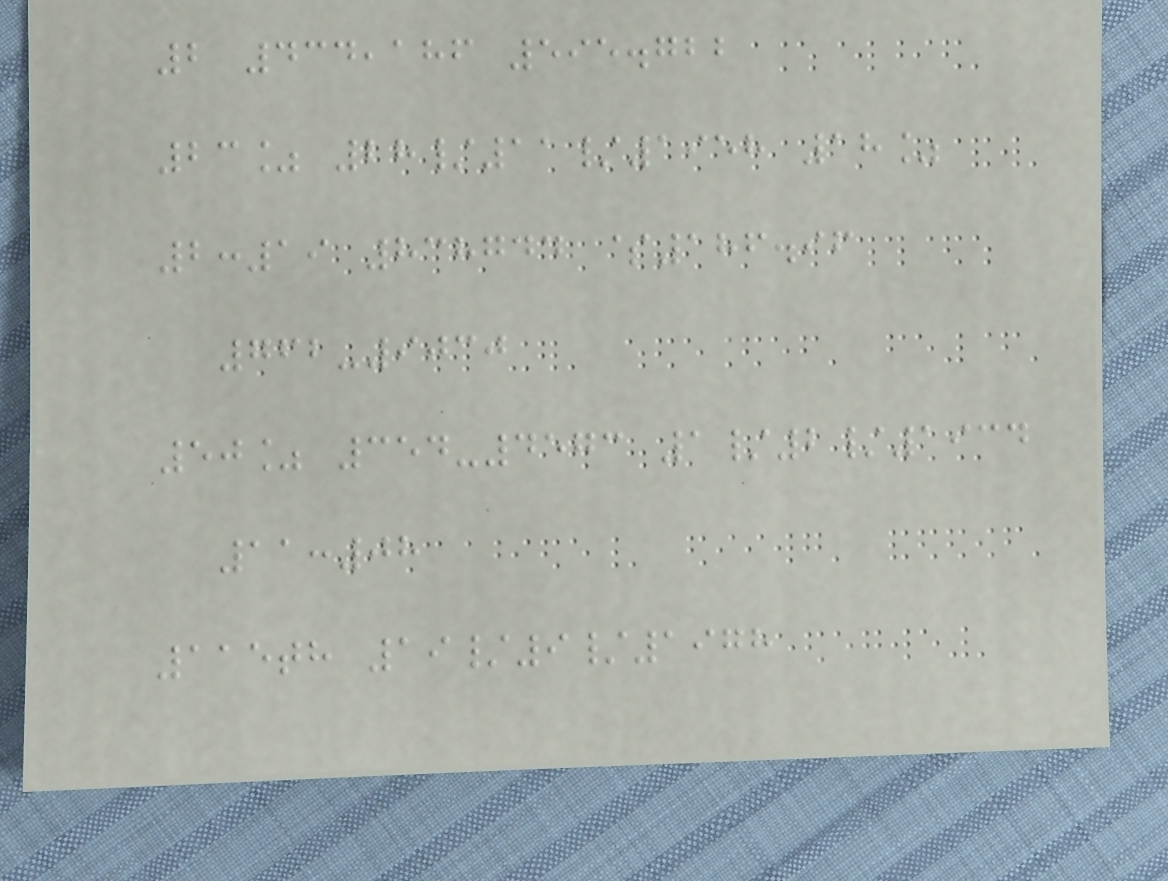2 434,186 595.722
23% 28/11/1958 18%
2:19 838744 $186.96
762-9030
50% 354-4573 1/2/1934
11:08
115th 19/9/1978
